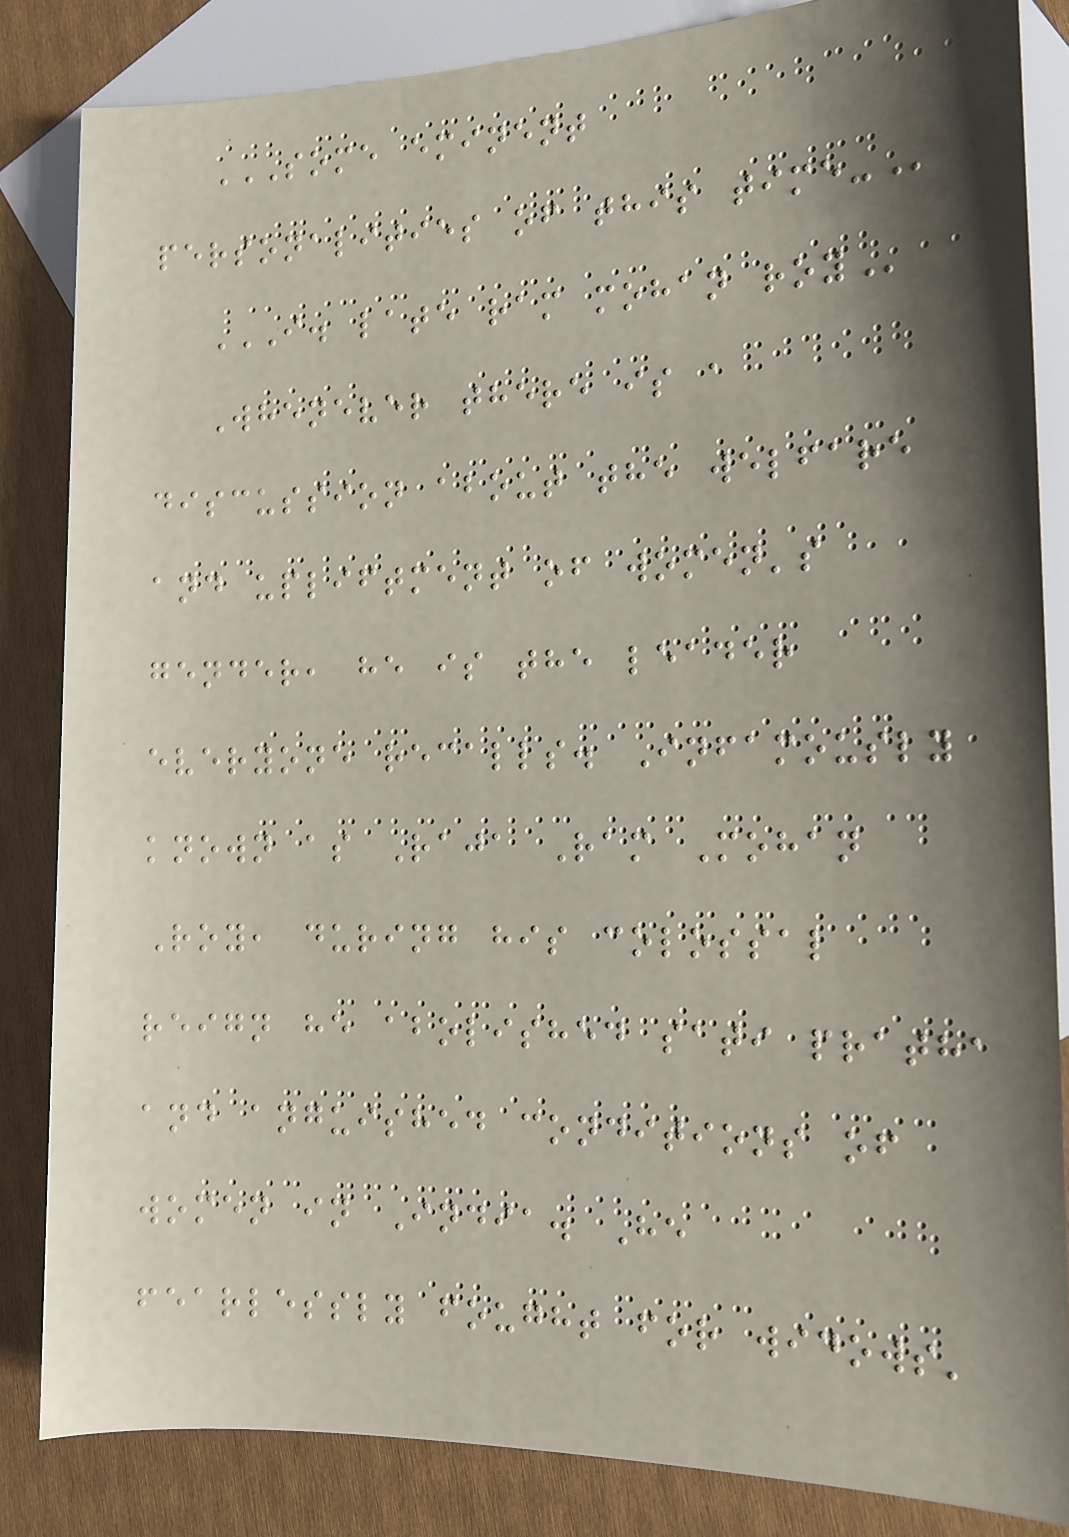SOME EMINENT
PERSONALITIES OF THIS TIME-
I. LATE RAM MOHAN ROY
Whenever there is a
discussion about the welfare
and upliftment of women's
gender, he is the leader
everyone recalls. Infamously
known as Raja Ram Mohan
Roy, during his colossal
reign he abolished sati pratha
and anguished conditions of
women in India. He
fearlessly fought for widows'
